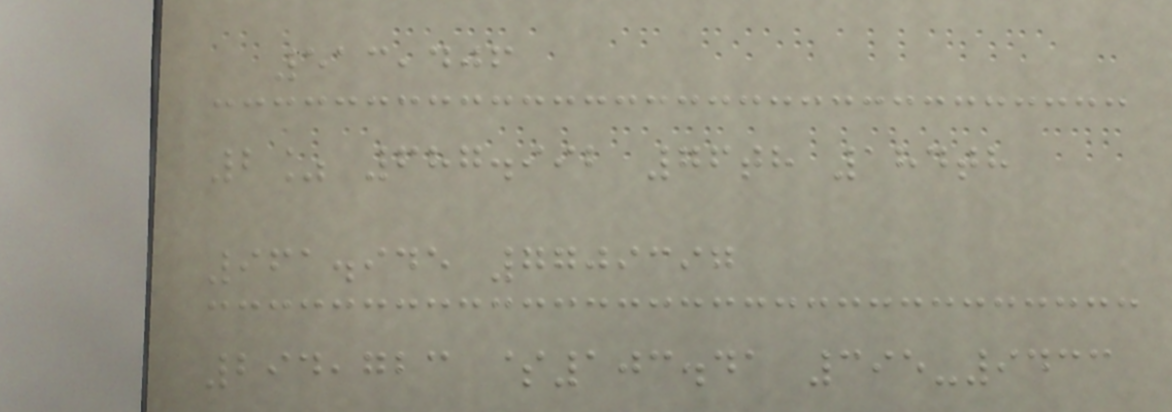513,406
2% 687.992 76th 184th
961.945 7709397
294,723 $103.41 395-9433
